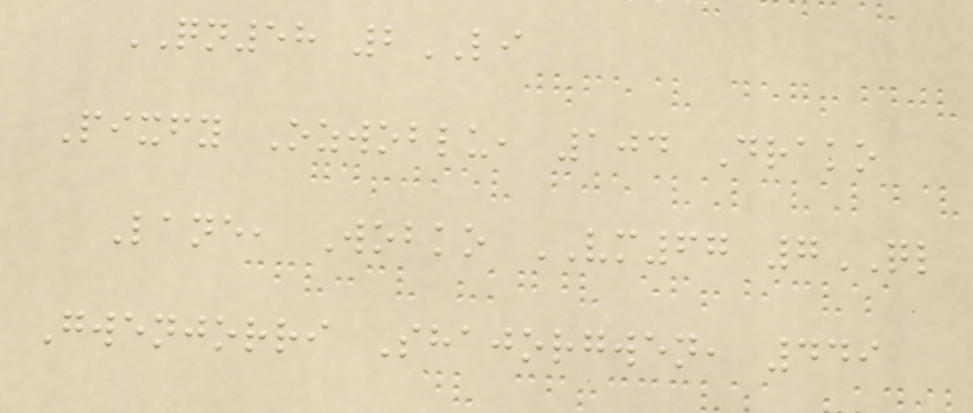QN58 2LI
Pixfy Ozwoblu, 104 Drako
Lane, Wobko VM67 7QL
Gwenjorri Shajorgwen, 449
